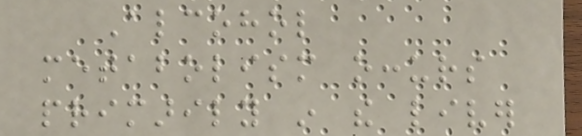Alcohol
metabolism occurs
primarily in the liver
